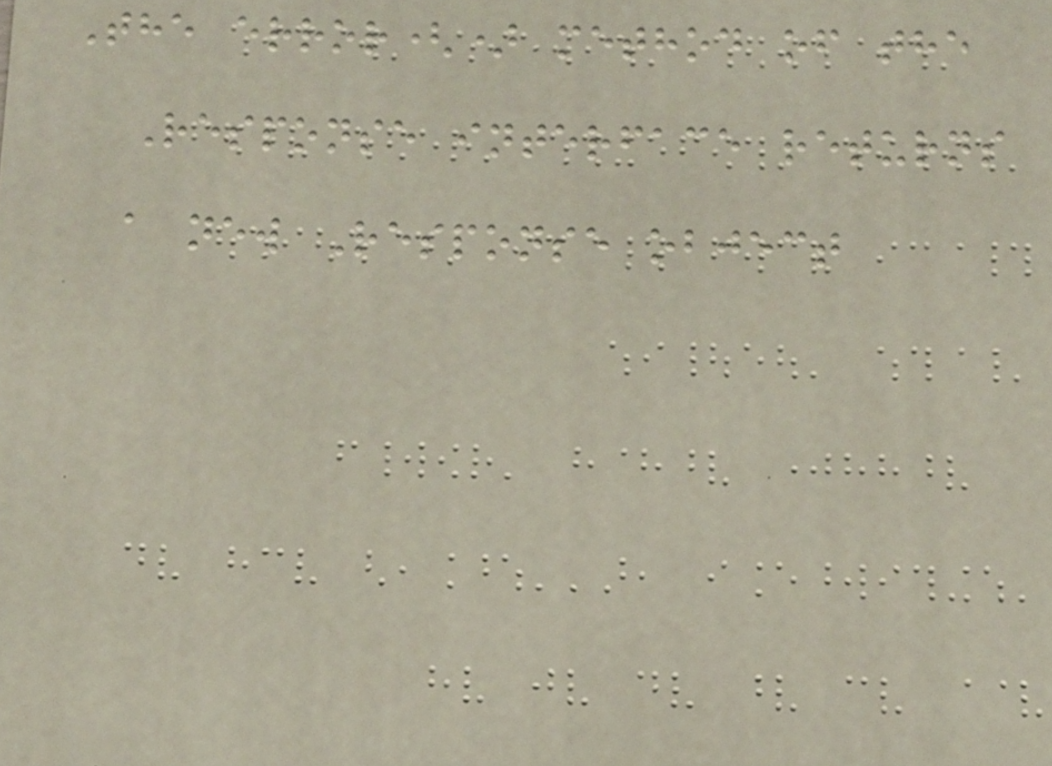The error() method of the
Response interface returns
a new Response object
